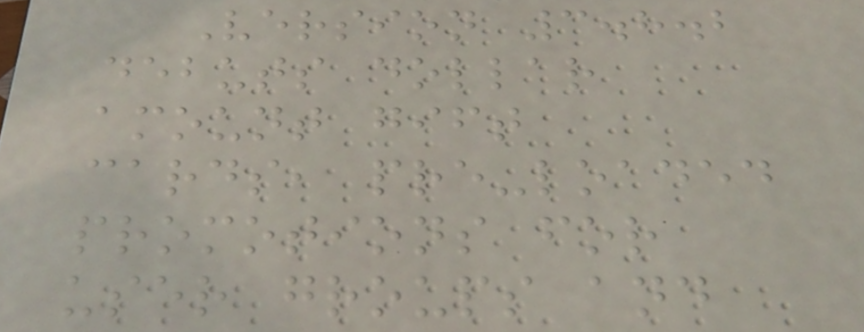Version 3.8.2
debuts dollar
amount gift
cards, pre-loaded
promotions for
user groups and
